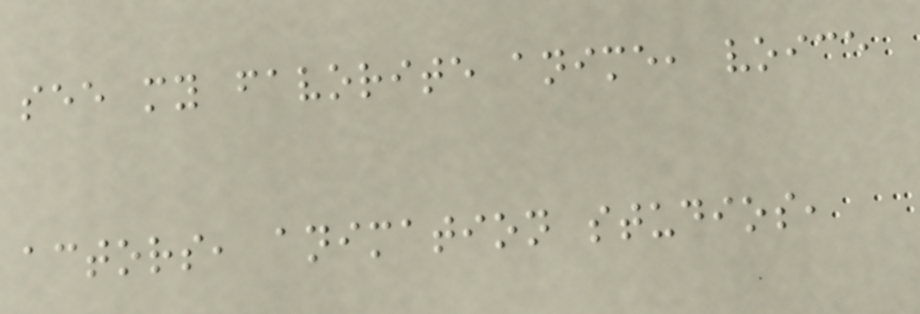see my favorite anime, voice
actors, animation studios,
